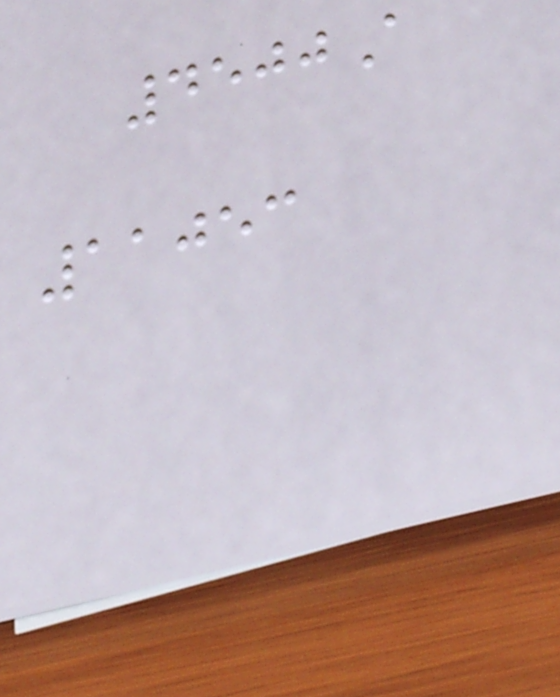4500A
11053
